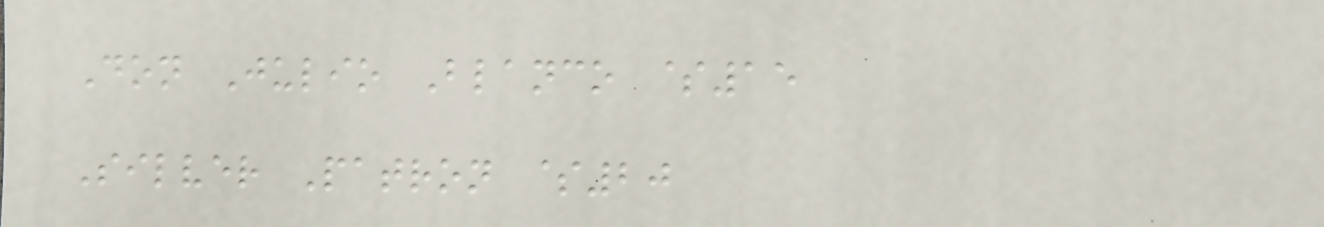Don Julio Blanco $15
Silver Patron $20
